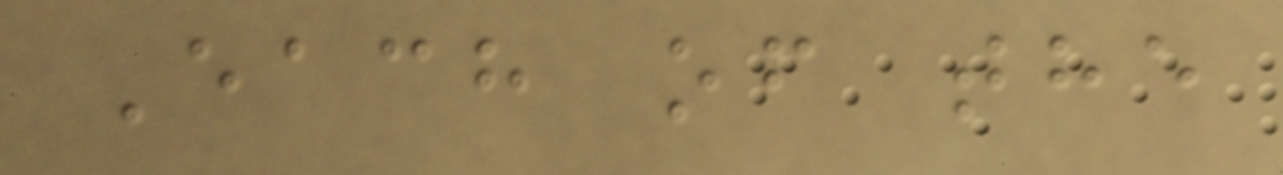Each of the
